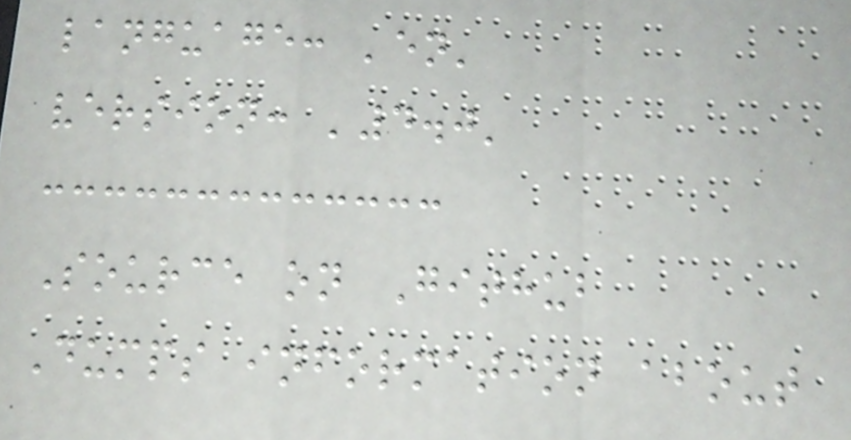language: 'en'
version: '4.0'
Source on Github
Dumps information about
